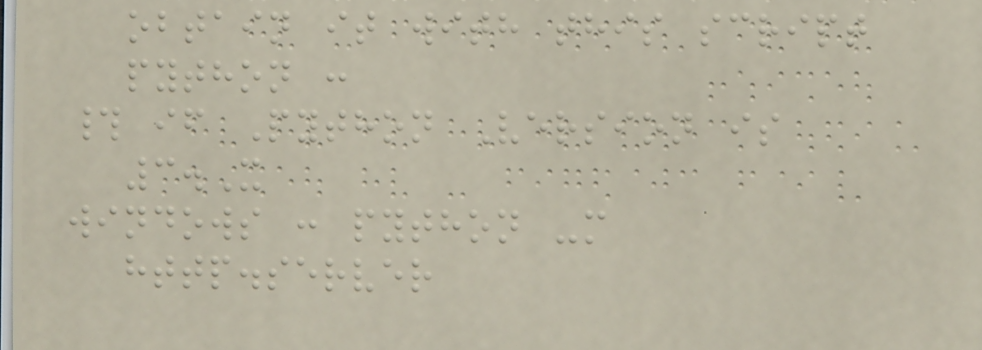obtain it with this script
python :
# if Python Version is
3.X
windows : python -m
http.server
